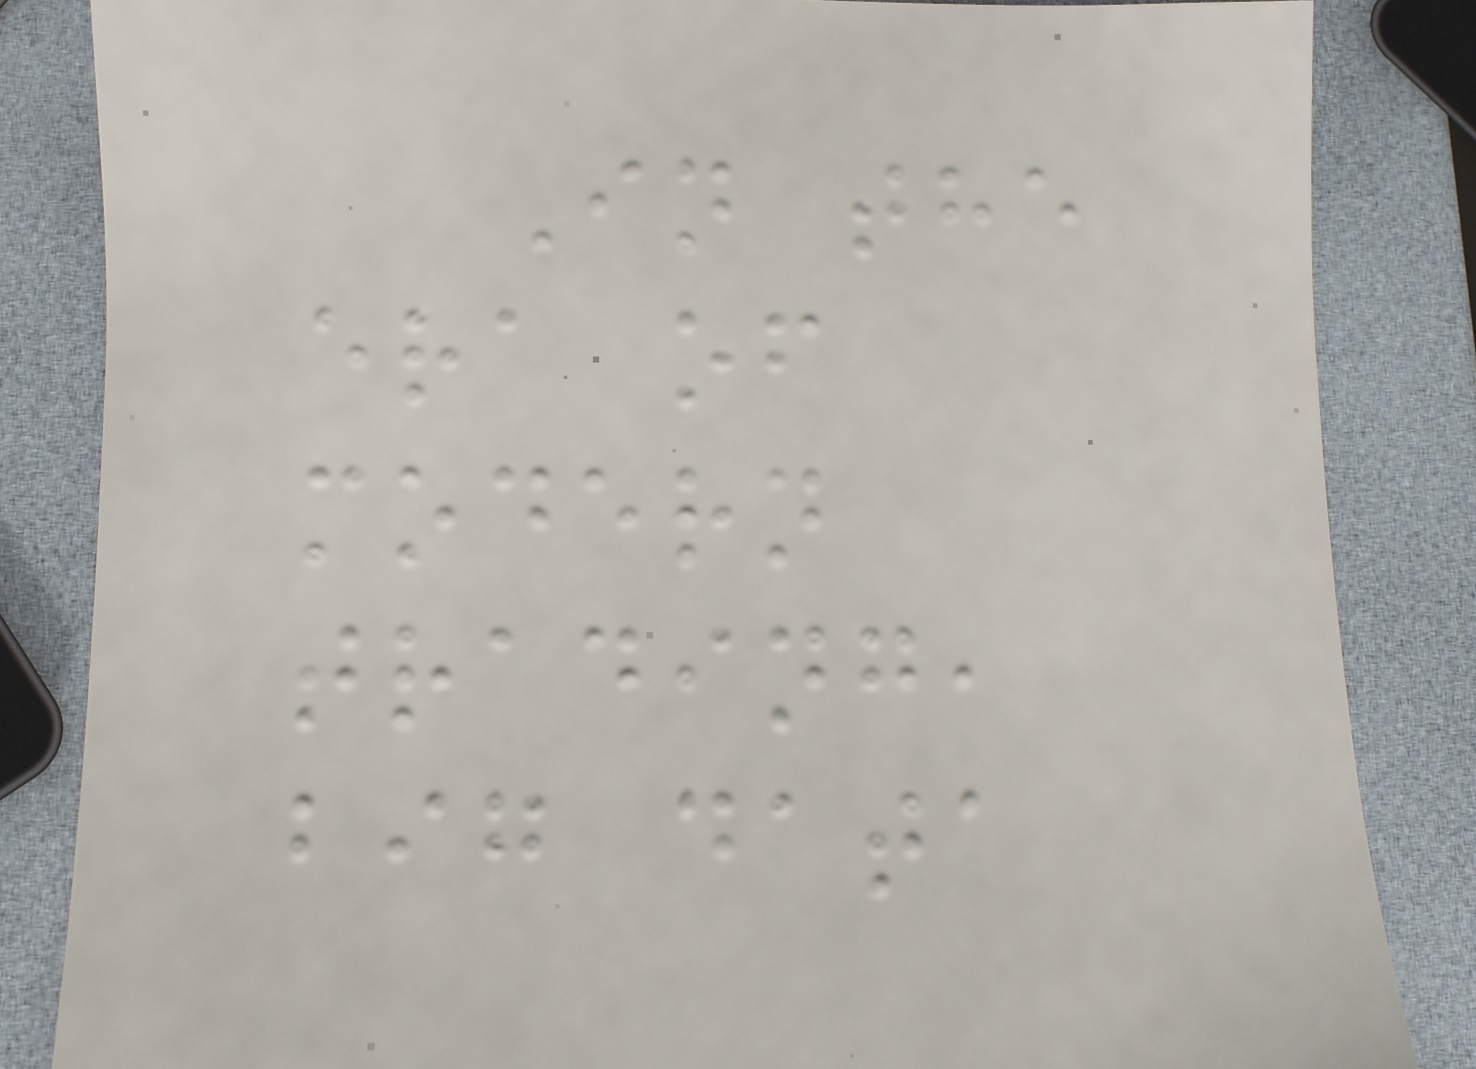In the
era of
modern
trading,
big data
